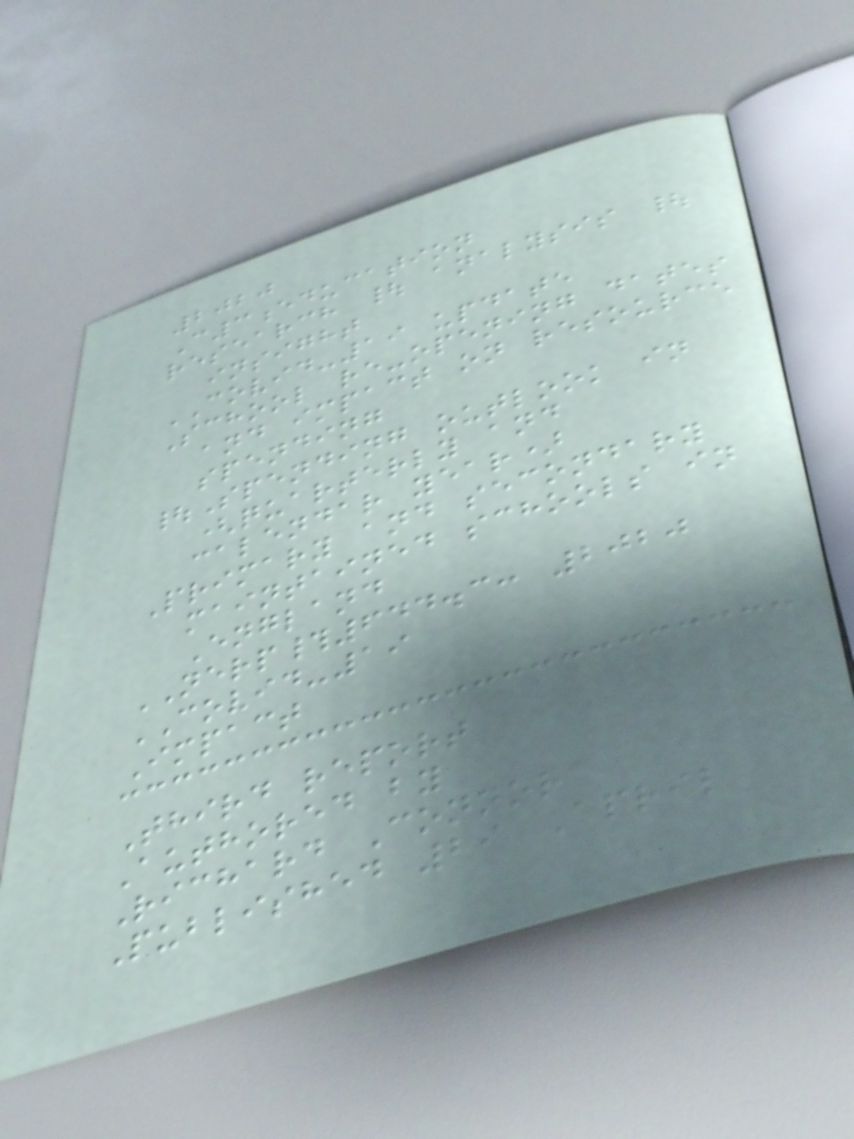2020
C3education
research | analysis |
insight
COVID-19 update
School re-opening dates
and impact on resource
spending
|Spending outlook in
(quarterly and
calendar year)
Primary and secondary
maintained schools in
England
NERP#644.3: 2020
COVID-19
Impact
Third report
Authored by
Richard Connor
Published 29 April
